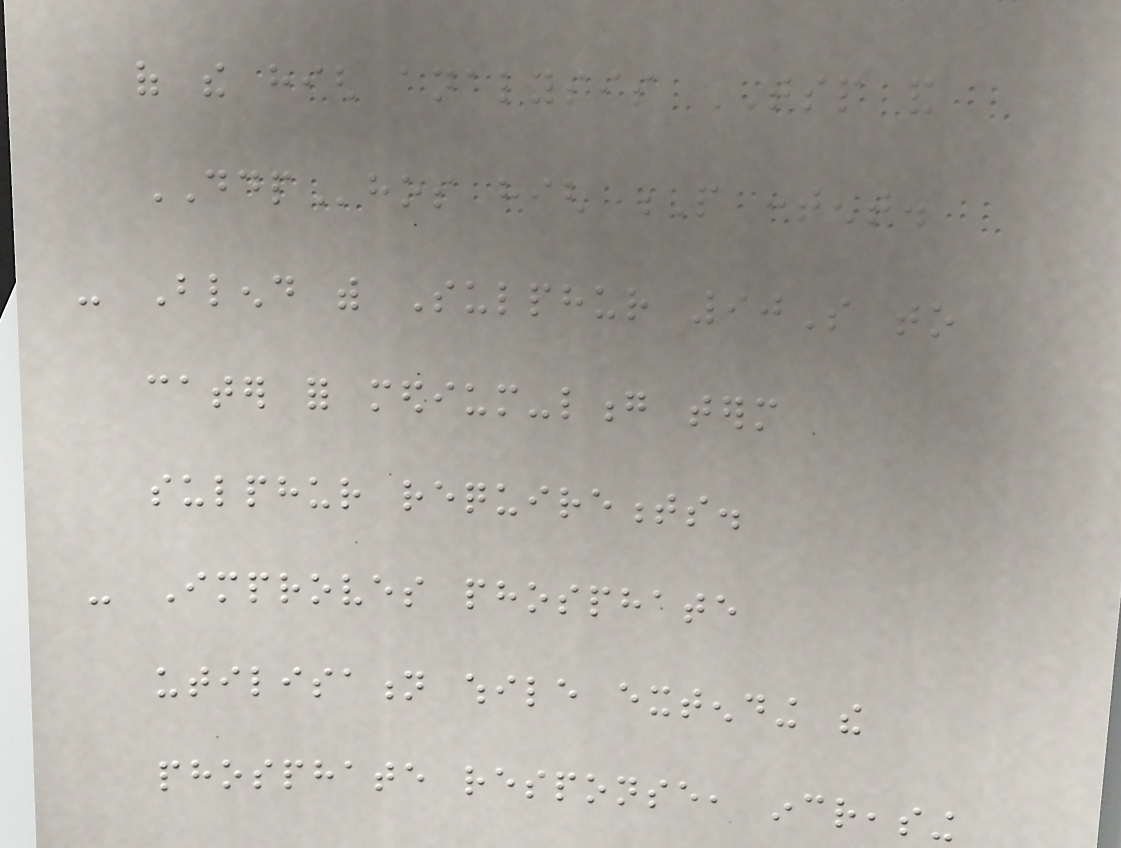of the high analysis TSP and
DDPhos high P content.
- Blend with Sulphur 90S to
cater for medium-long term
sulphur requirements.
- Improves phosphate
utilisation while extending the
phosphate response, increasing
